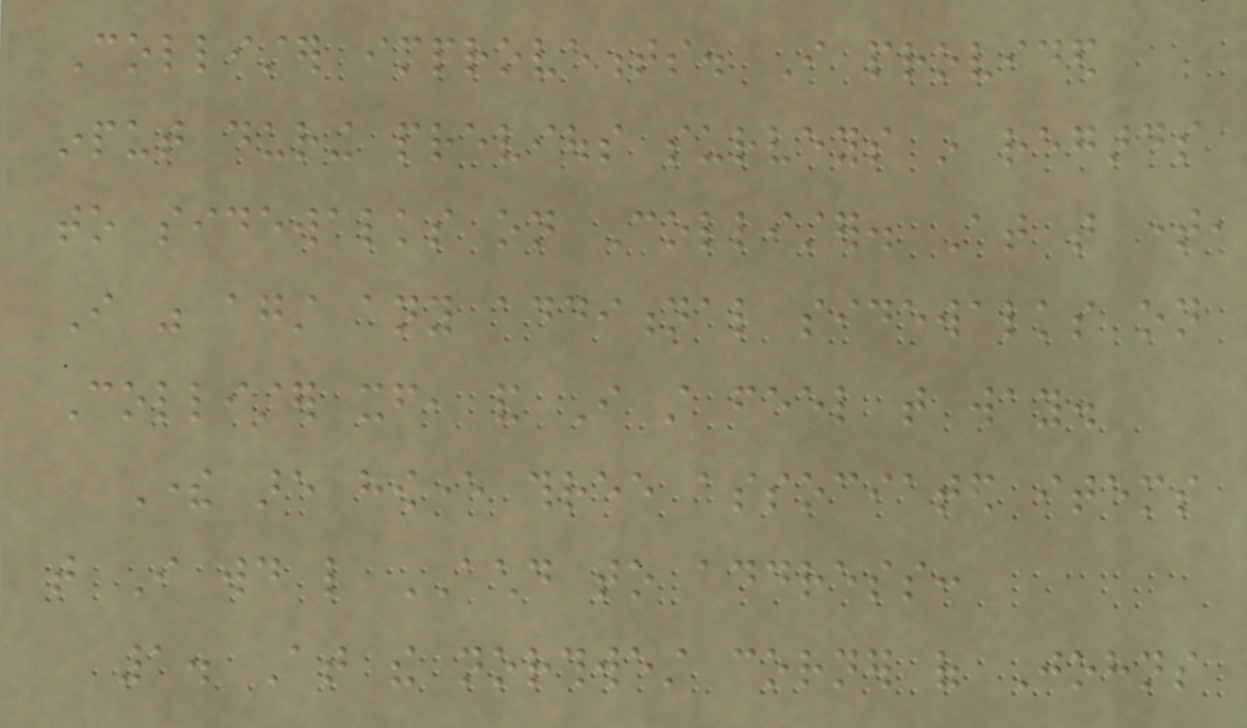Collister improvements. I provided
input during previous surveys in regards
to sidewalks on Collister. At that time,
I was against any additional sidewalks on
Collister itself, and I still feel that way.
There are however three associated items
that I would like ACHD to address:
1. At the northwest corner of Johns
